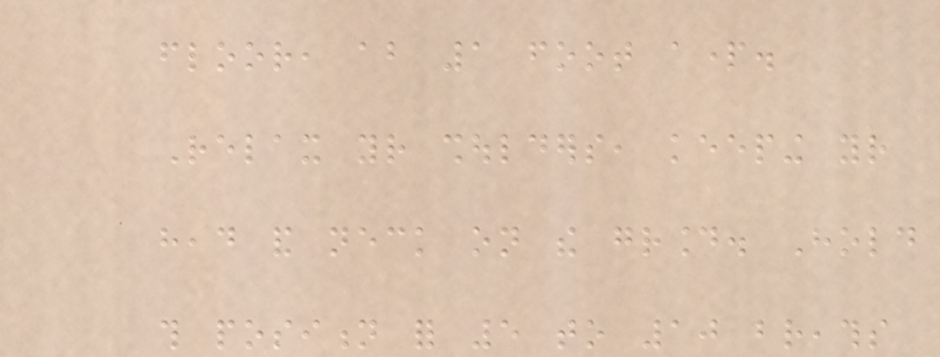floor, about 1 foot apart.
Relax your shoulders, keeping your
head and neck on the ground. Hold
this position for 5 to 10 breaths
